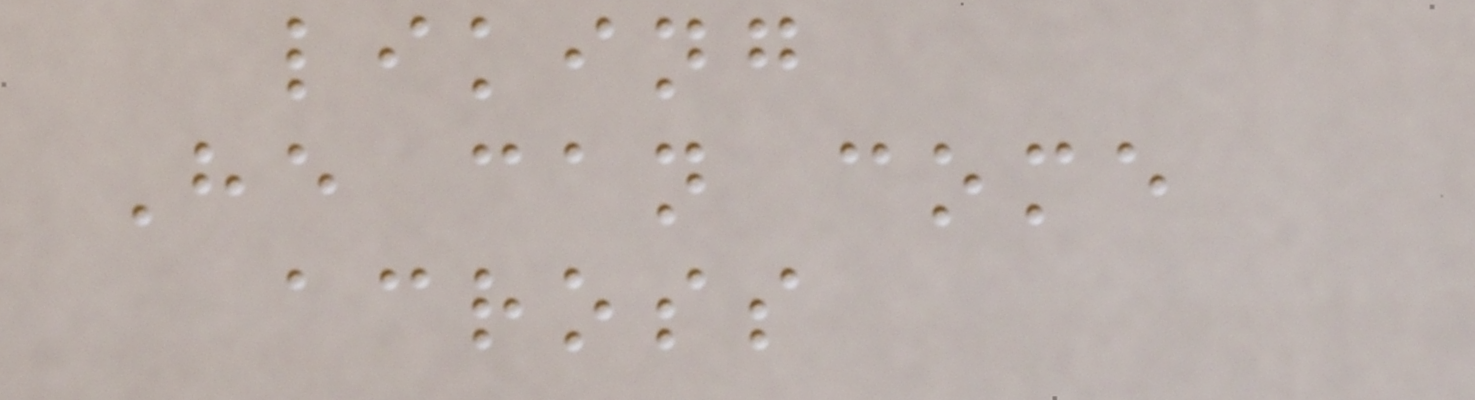liking
He can come
across
